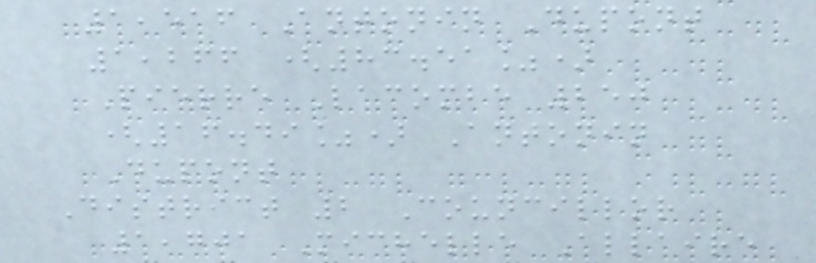1,516 Antonin Dupont
1,266 (83.51%)
Pierre Lacombe 250
(16.49%) Antonin
Dupont
District 2 Councillor
1,701 Michelle Allaire
